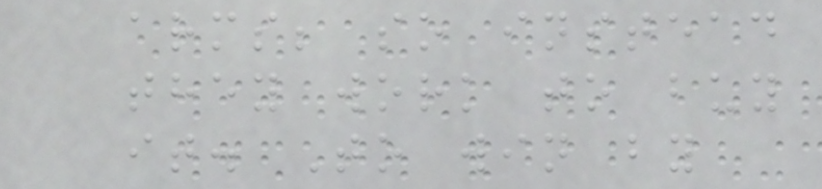arms; so instead
they work to buy
it. To win by
